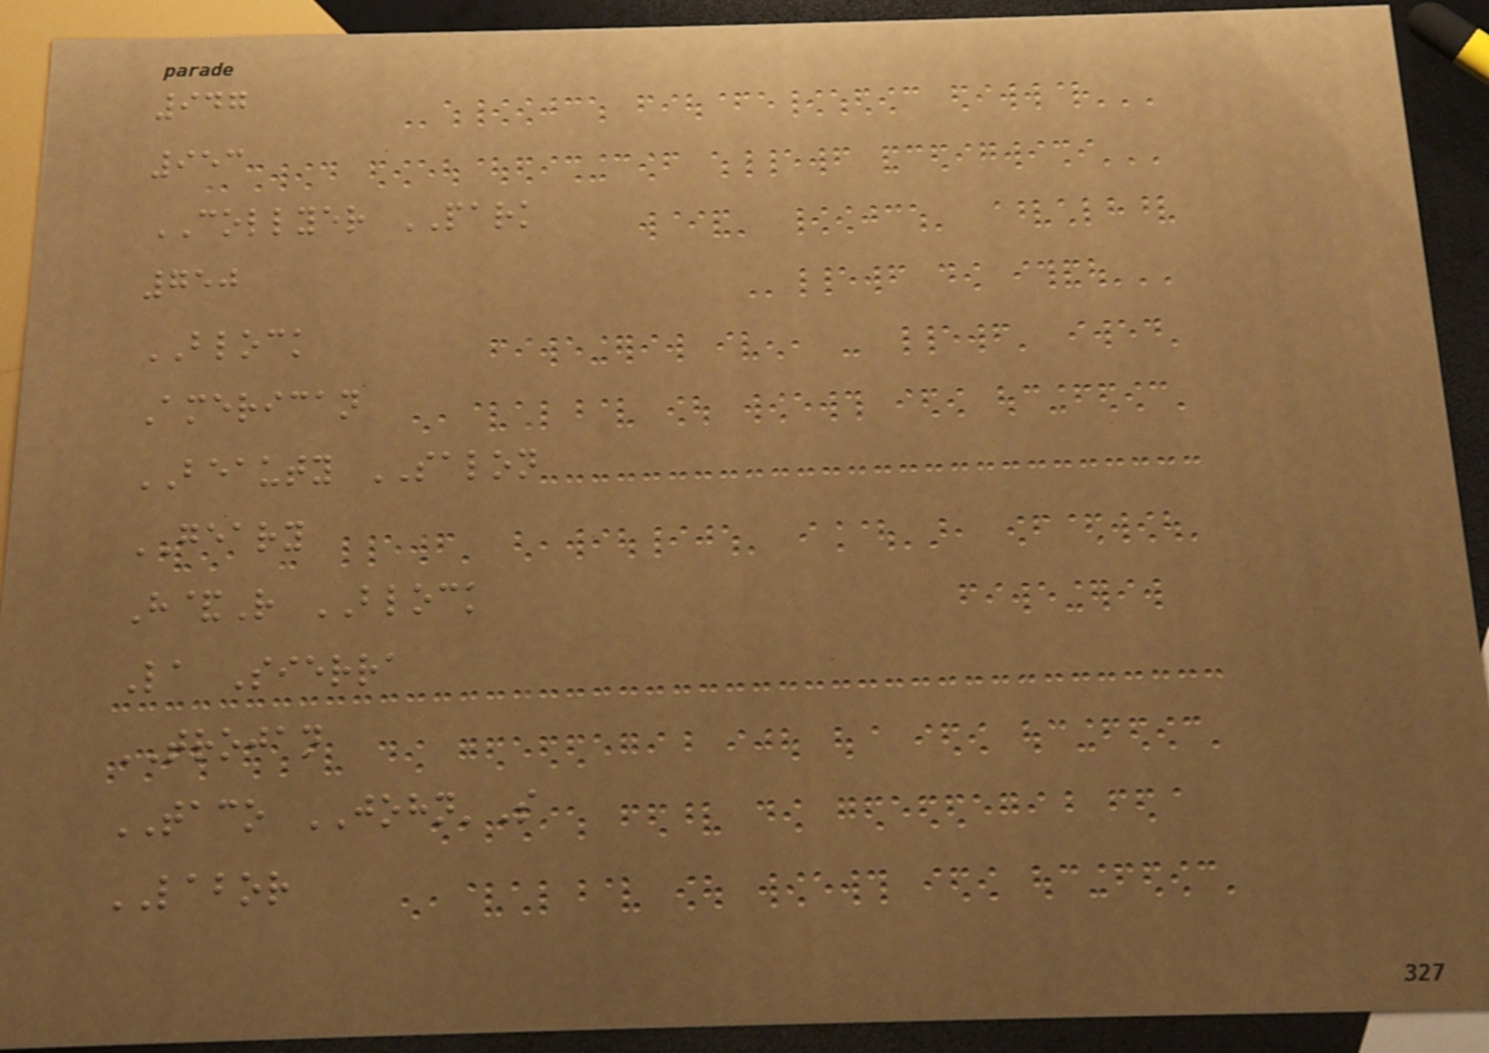947
953
COLLYER PARK
750
BLOCK
American
BEAUTY SALON
GEARY
H&R BLOCK
La Sierra
TROJAN
TACO JOHN'S
LABOR
